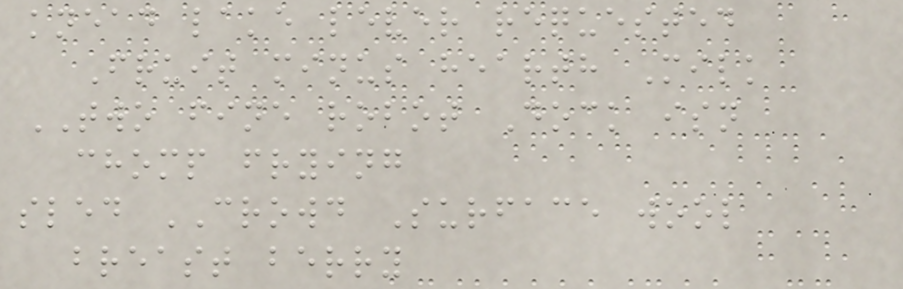knead lake lever requested
Fruit minus hearth Milk
TWO fine robot Dock isn
chomp frying
sled CROWD Surface wool
breast berry
